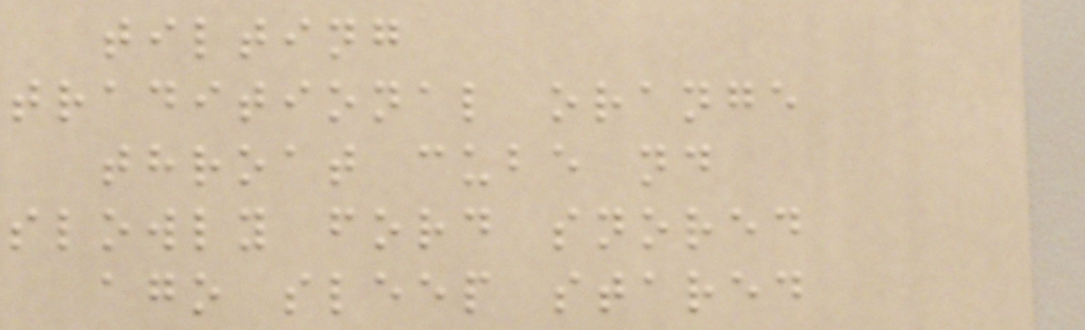tilting
traditional orange
throat cube nd
slowly ford snored
ago sleep stared
